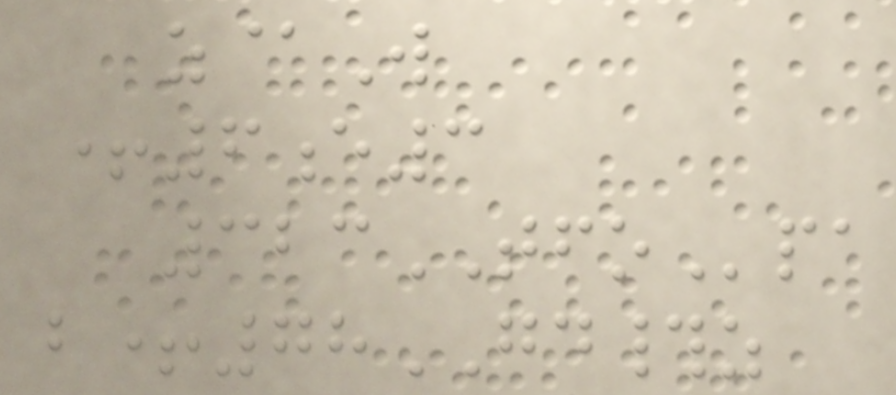z@W
+6e3
323TFOpa
b+78GD#z
